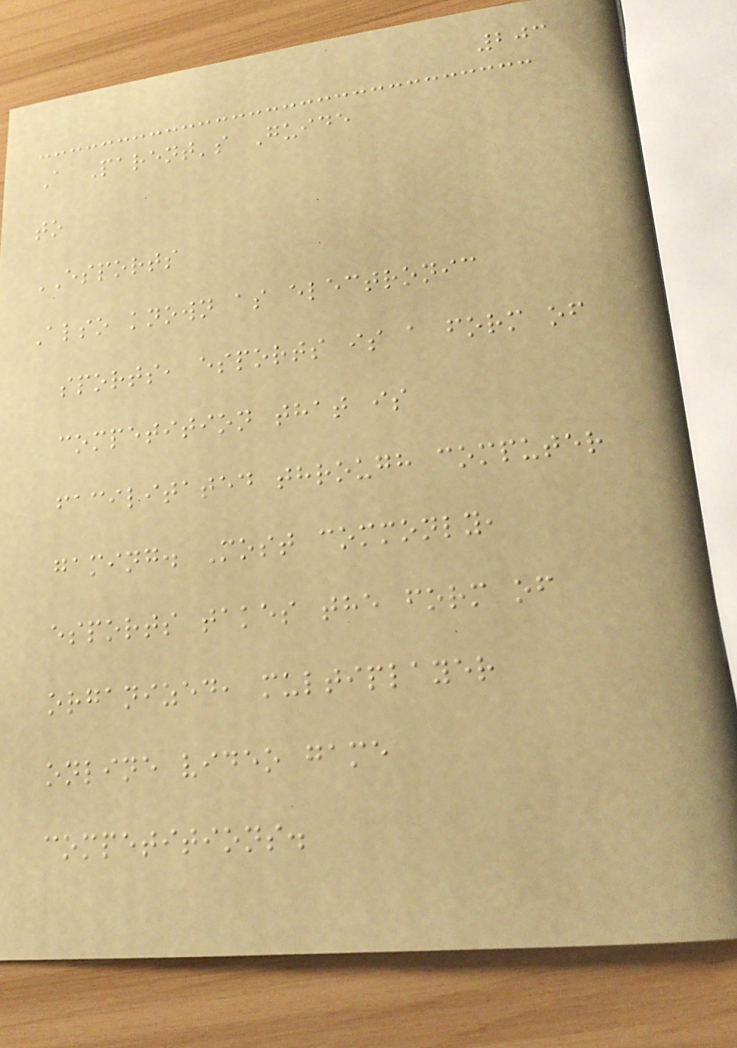203
A Parent's Guide
to
ESPORTS
Also known as electronic
sports, esports is a form of
competition that is
facilitated through computer
gaming. Most commonly,
esports takes the form of
organized, multiplayer
online video game
competitions.
